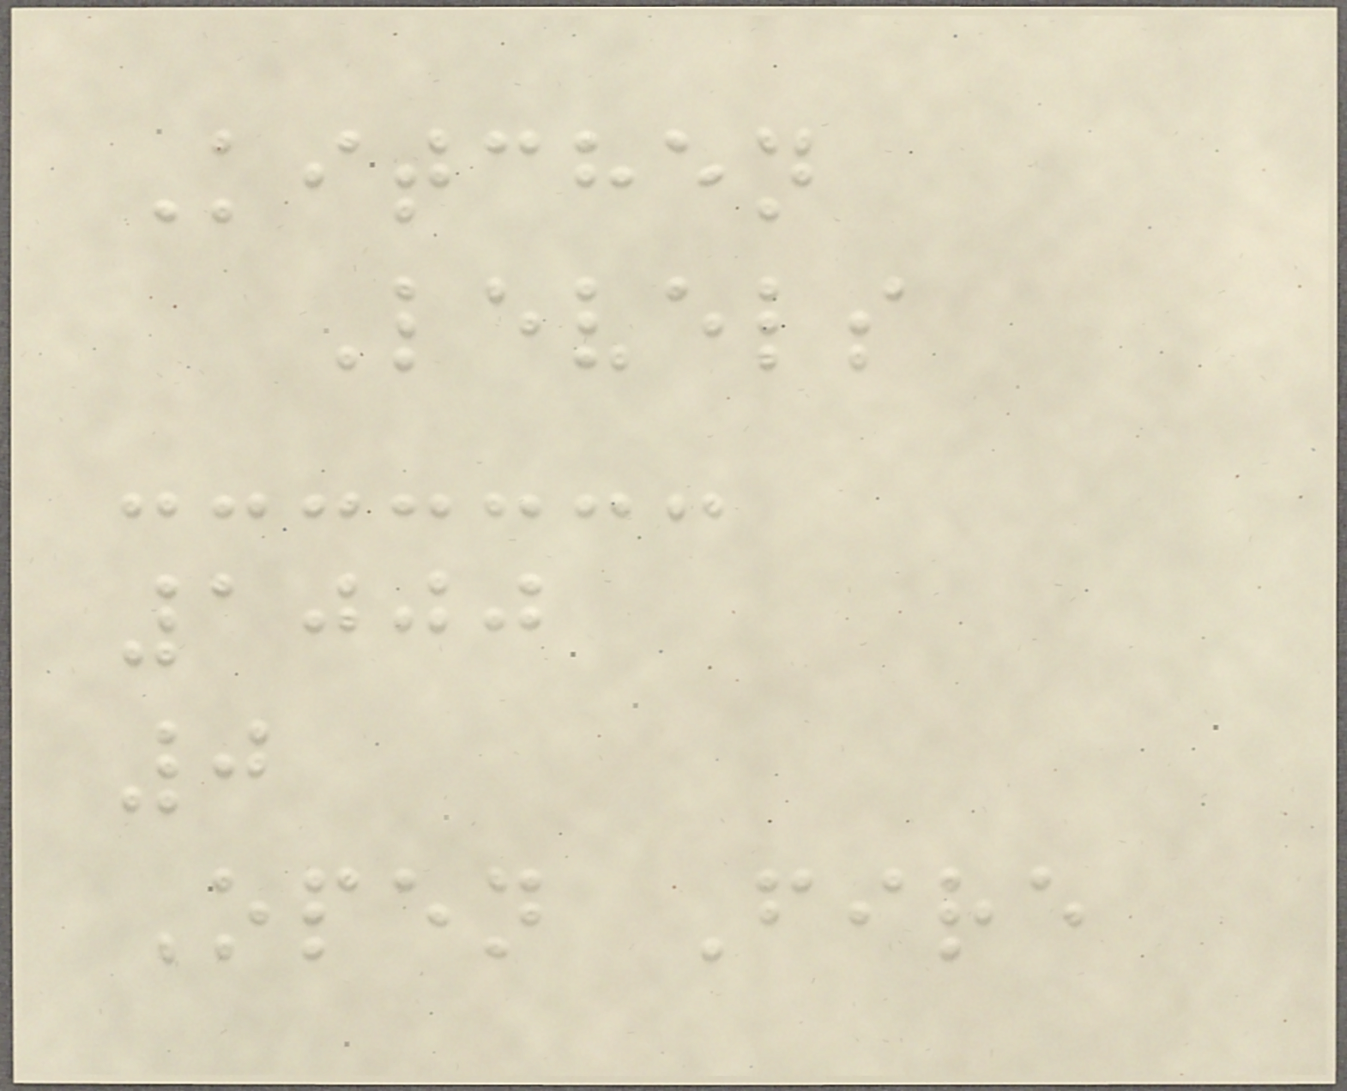Kitchen
Levels
1000
0
Open Fire
